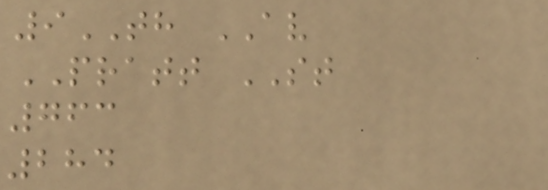9TH AV
PRATT ST
763
284
